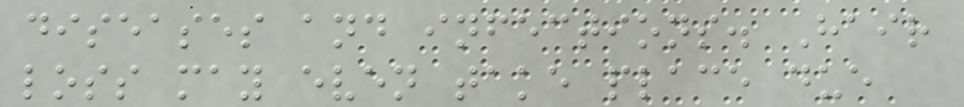diseases and infections. Hair
loss may even take place due
